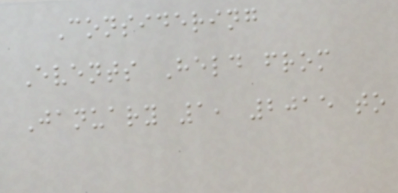Considering
Events Held from
January 1, 2015 to
